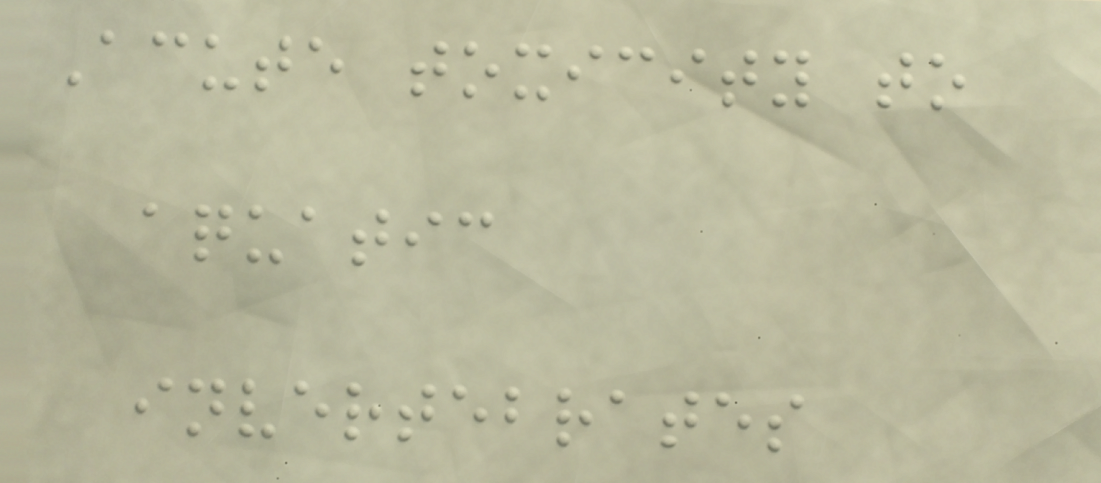Acute toxicity to
aquatic
invertebrates
